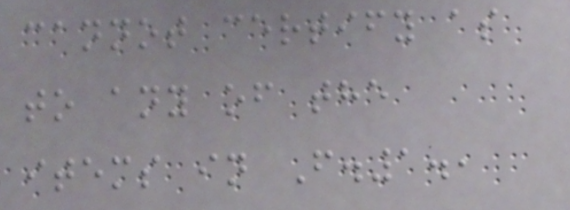cannot certify as
to any of the
items in F.1.,
